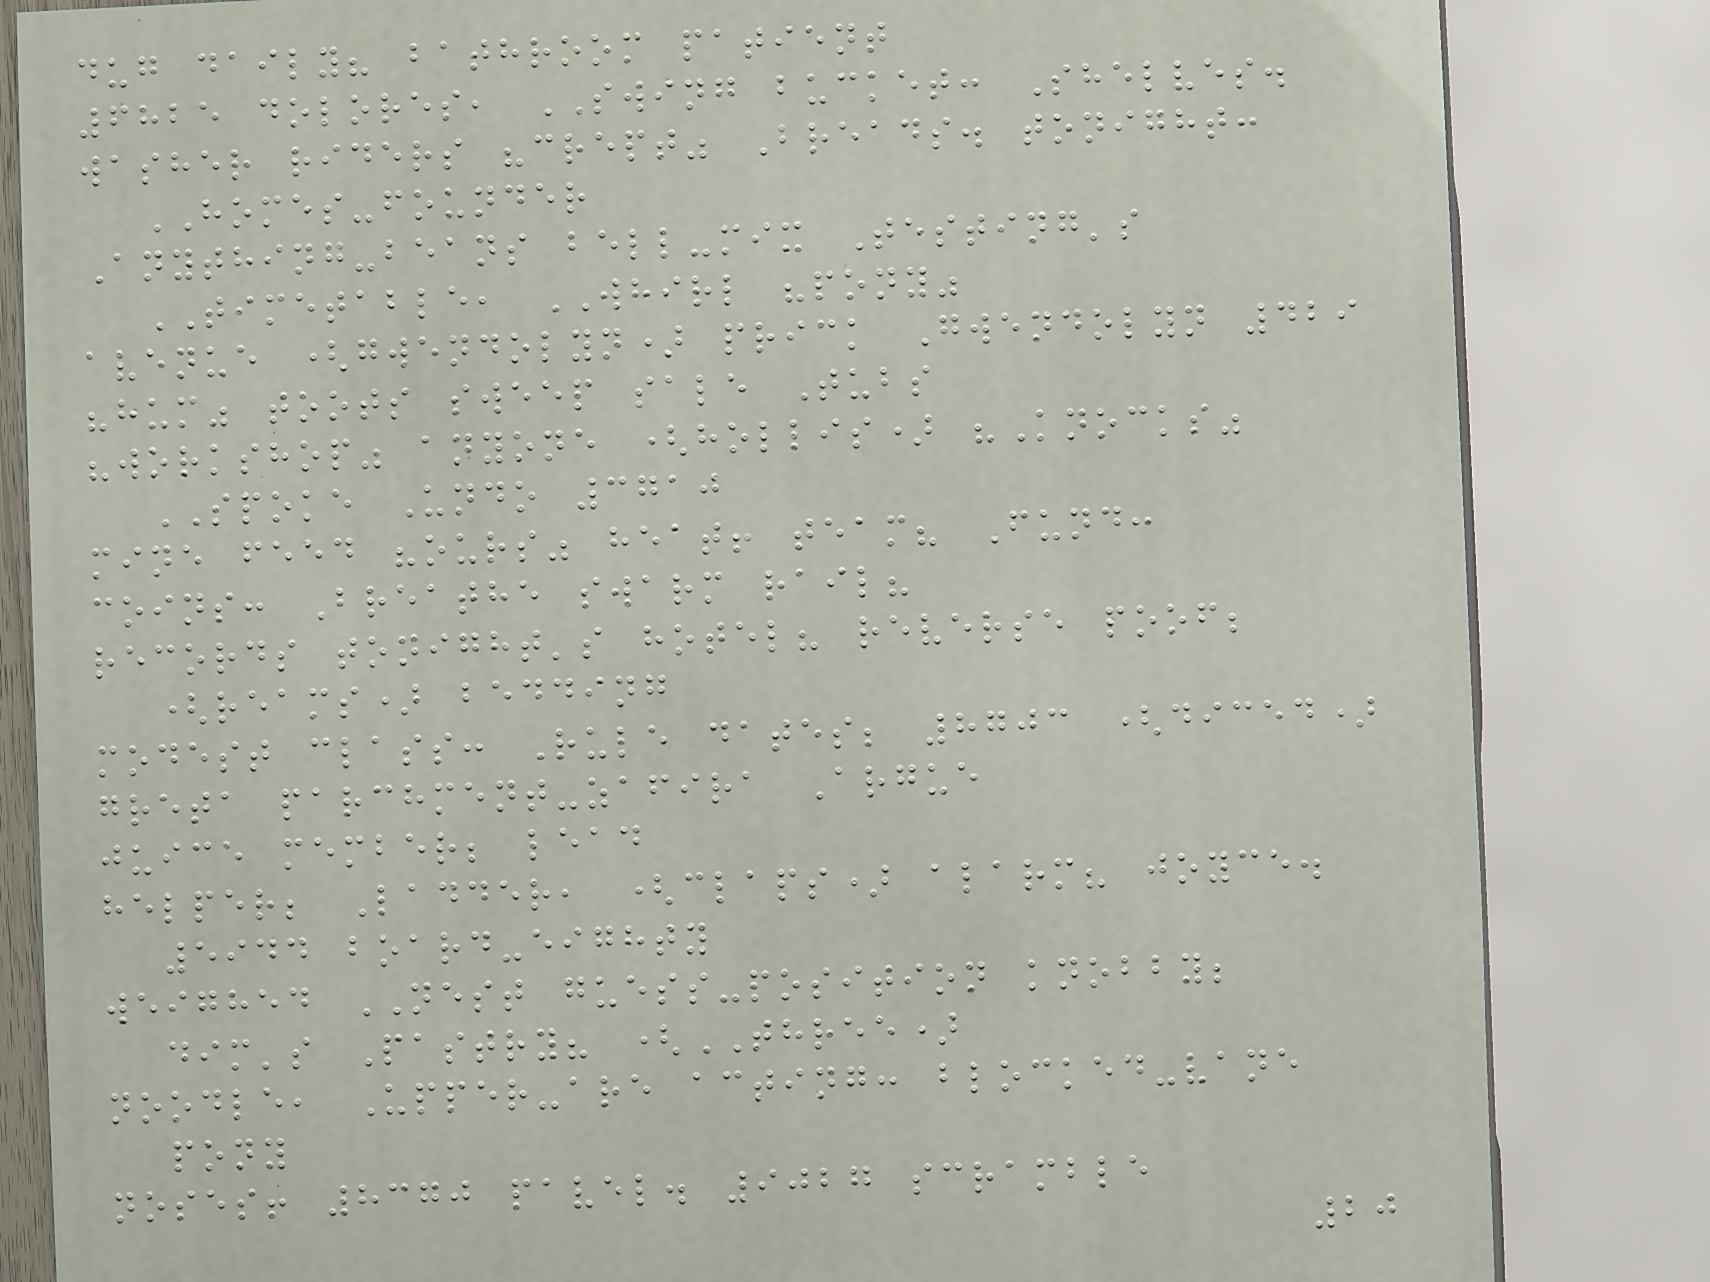dug daily? bathroom patient
6825 dolores, SWING bucket: Shelves.
washer riders "crept" Breads. tonight:
HOMES-founder
Anything-beans bell-mix Testing's
TIMETABLE, WHIRL "pony"
avenue (gwendolyn) prick Gwendolyn 429
"hum" toots sweep sale Tubs
"workshop" anyone (hollis) "Knocks"
SPOKE Undo 3710
mine feed "ours" heat! team? Fund:
coins: Breathe swarm rail?
records tonight's hotel? reverse poof;
(reams) bedding
modest class: Rule dates; 8703 (diced)
greta parchment-zafira Argue
juice member; lead
helper; Ladder, (claps) alarm? joyce.
5944 board-eighty
weighed NEST guess-position knobby;
dim's Pastry? (THREE)
noodle, Upper-are acting: blocked-vane
pony
noses! 8370 pavel. 9027 scramble
20
